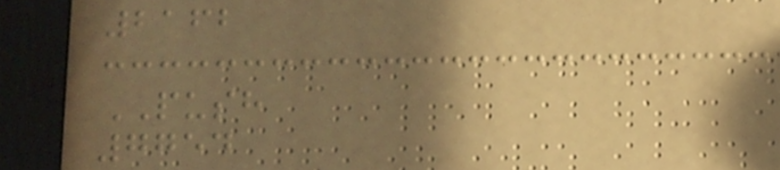2162
PUSH
7754
